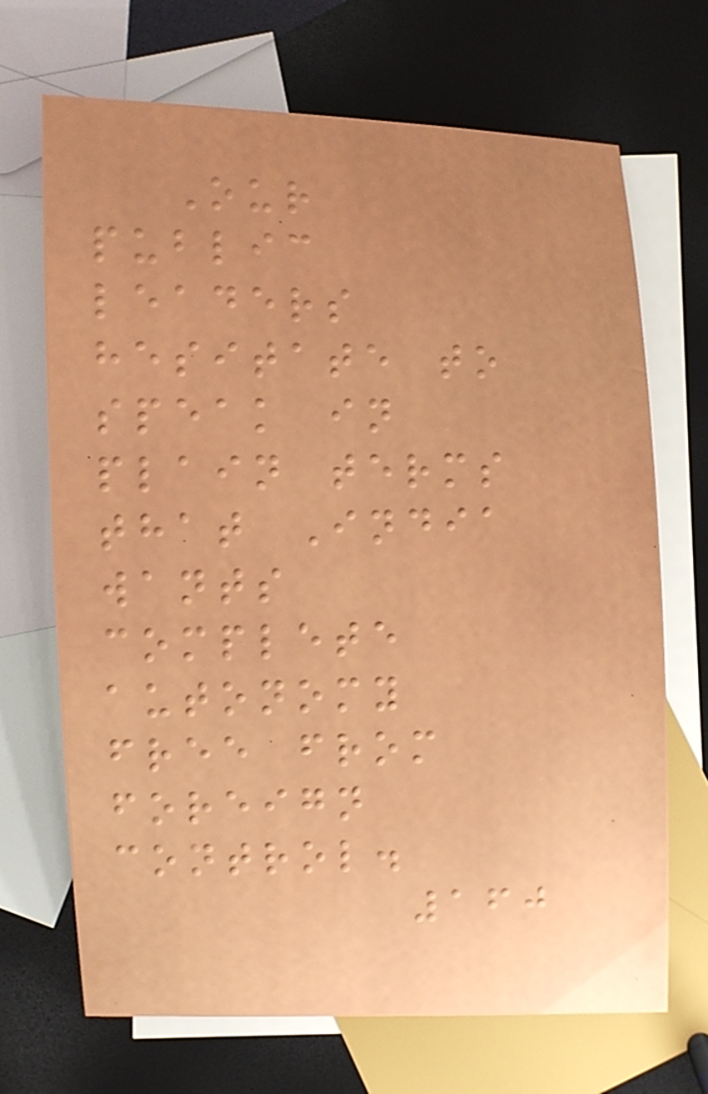Our
public
leaders
hesitate to
speak in
plain terms
that India
wants
complete
autonomy
free from
foreign
control.
160
